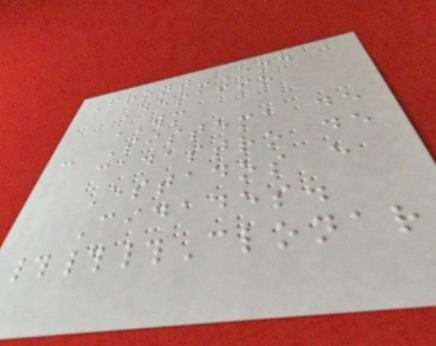Front-End
Desafio
WM
- Sistema de
cadastro de
Estados e
Cidades.
###Clonar
